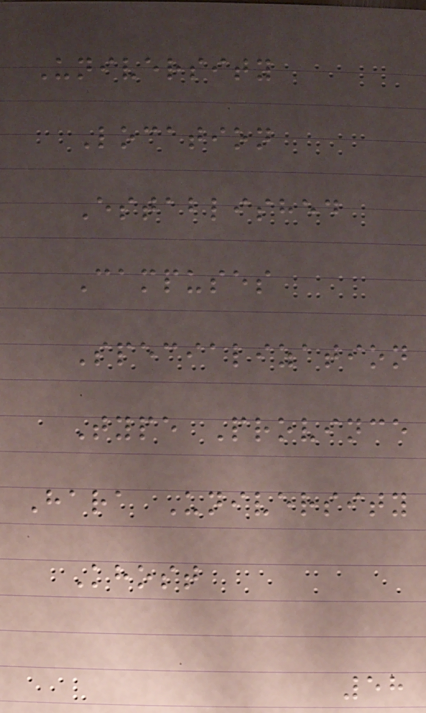University
Location
Established
Campuses
Specialization
Type Province
Hara University
Khost
58
